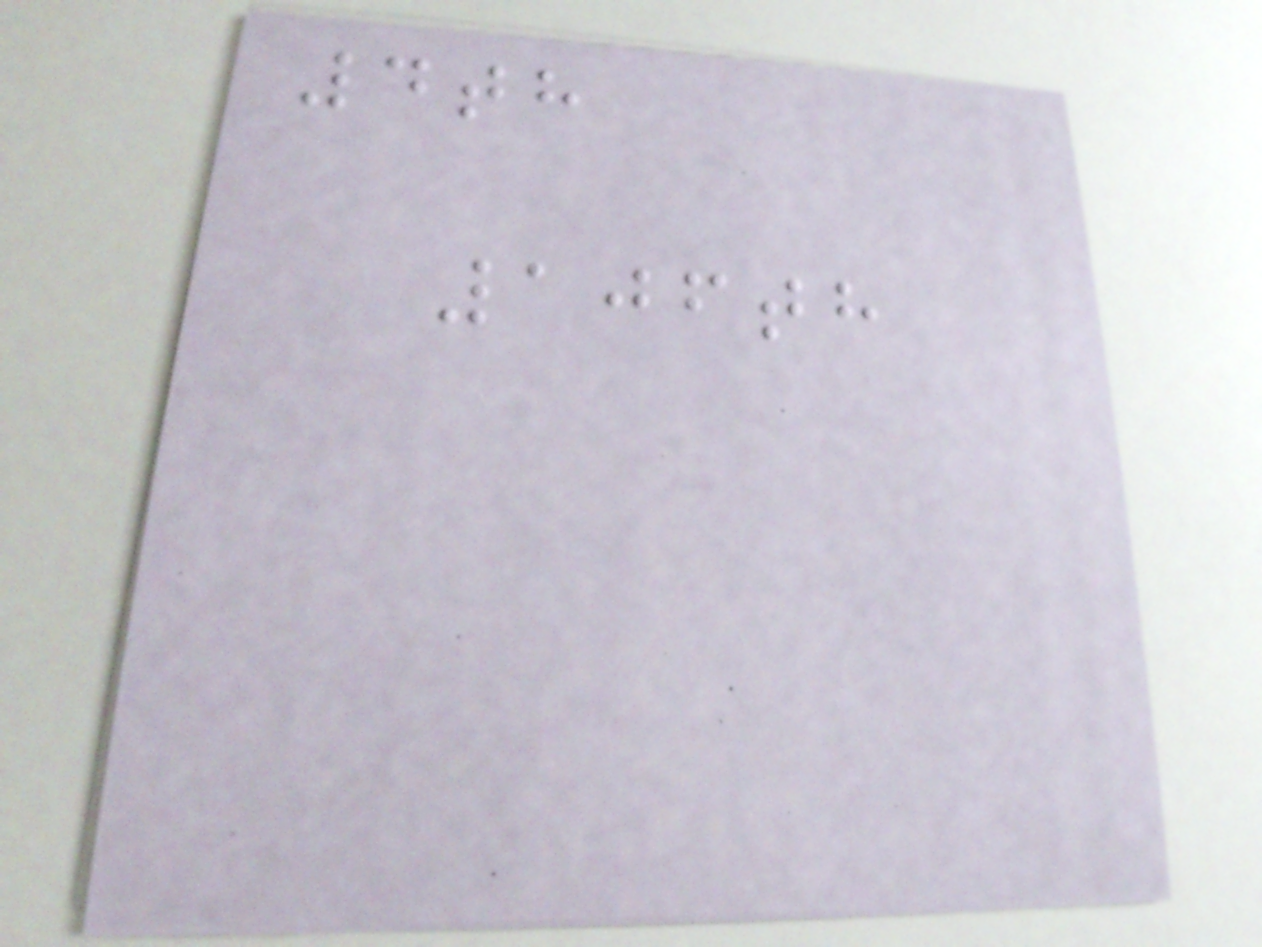4th
106th
